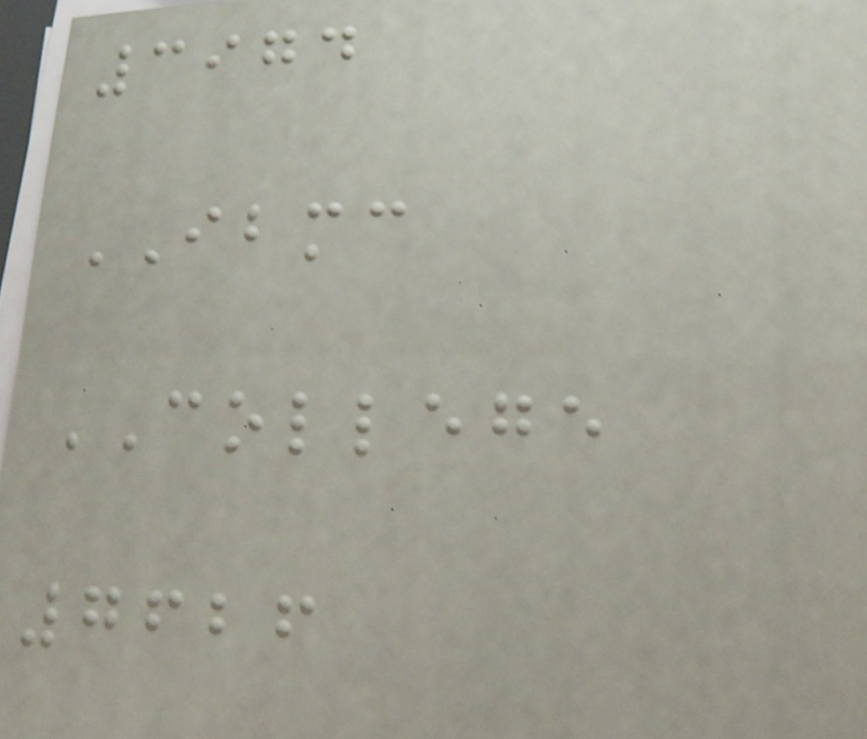3974
IBMC
COLLEGE
7626
